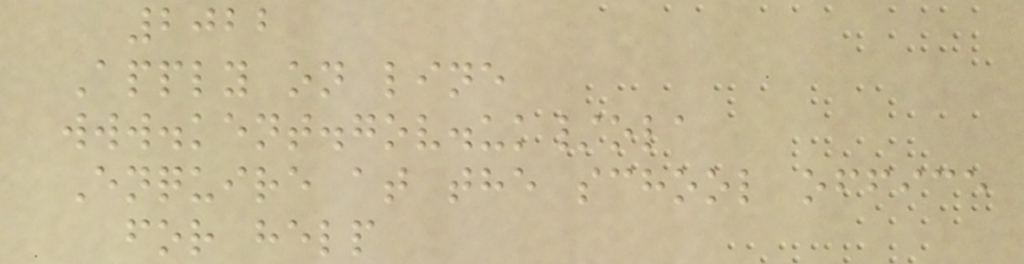2022
Apply on line
www.kent.gov.uk/ola
Enquire at the school office
for help
